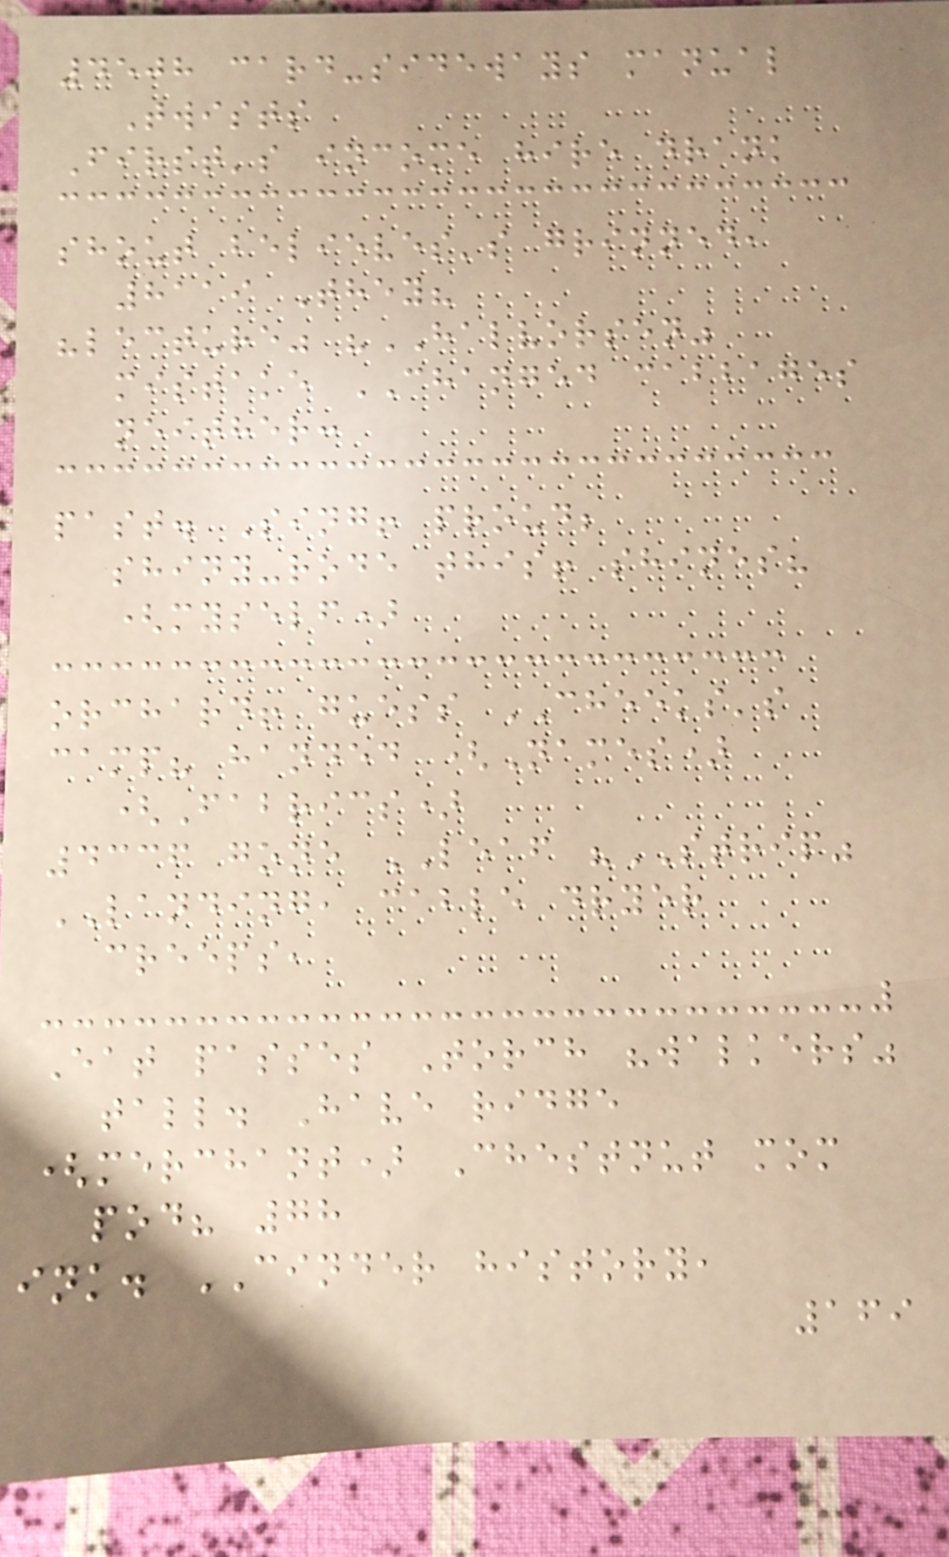4508 card-sideways manual
Twists
First's income hire drank
shout believes's grinned,
8119 They?
"lecture" "HALVORSEN"
mistake CHANGED cabbages
neither:
past. Sing! proud;
shiny-rode this! shines?
(myself)
orchard! guess CHEEKS's
camp? handed (Names)
(Fabrics)
4336 gone LEAF "STRIP"
LANDING, cable dryer
creeps,
Eat passes Torch "walkers"
tall. Have ridge
(merchant) Chestnut mom
pod? 78
ink. CINDER history,
169
